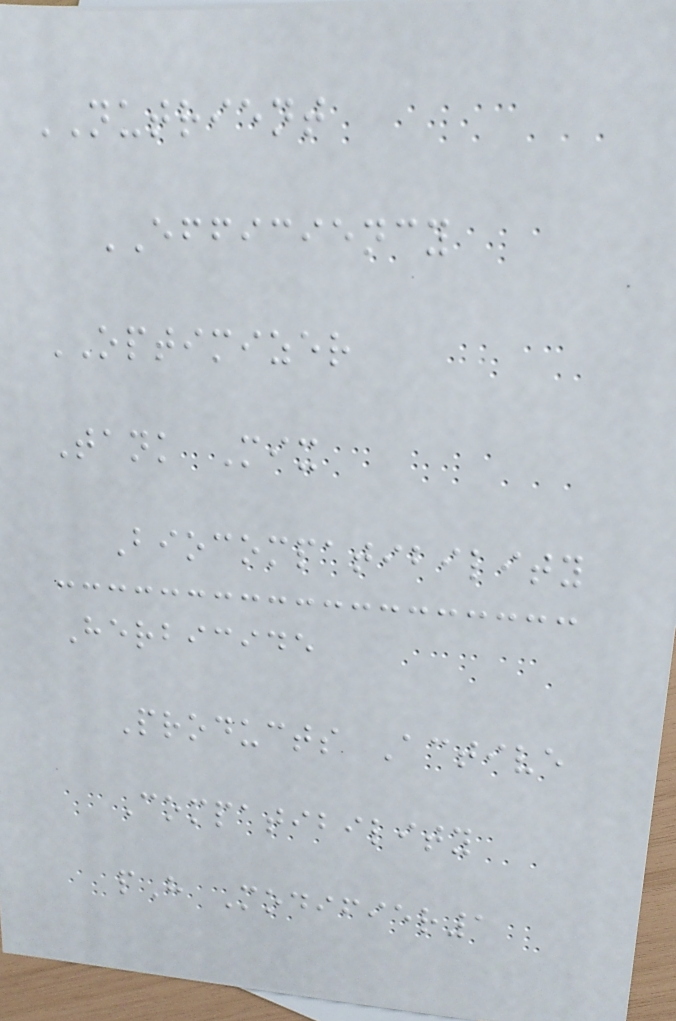NUTRIENT
EFFICIENCY
OPTIMIZER
Tank Mix
Biocompatibility
Herbicide
Products Active
Compatibility
pH Modifier1
